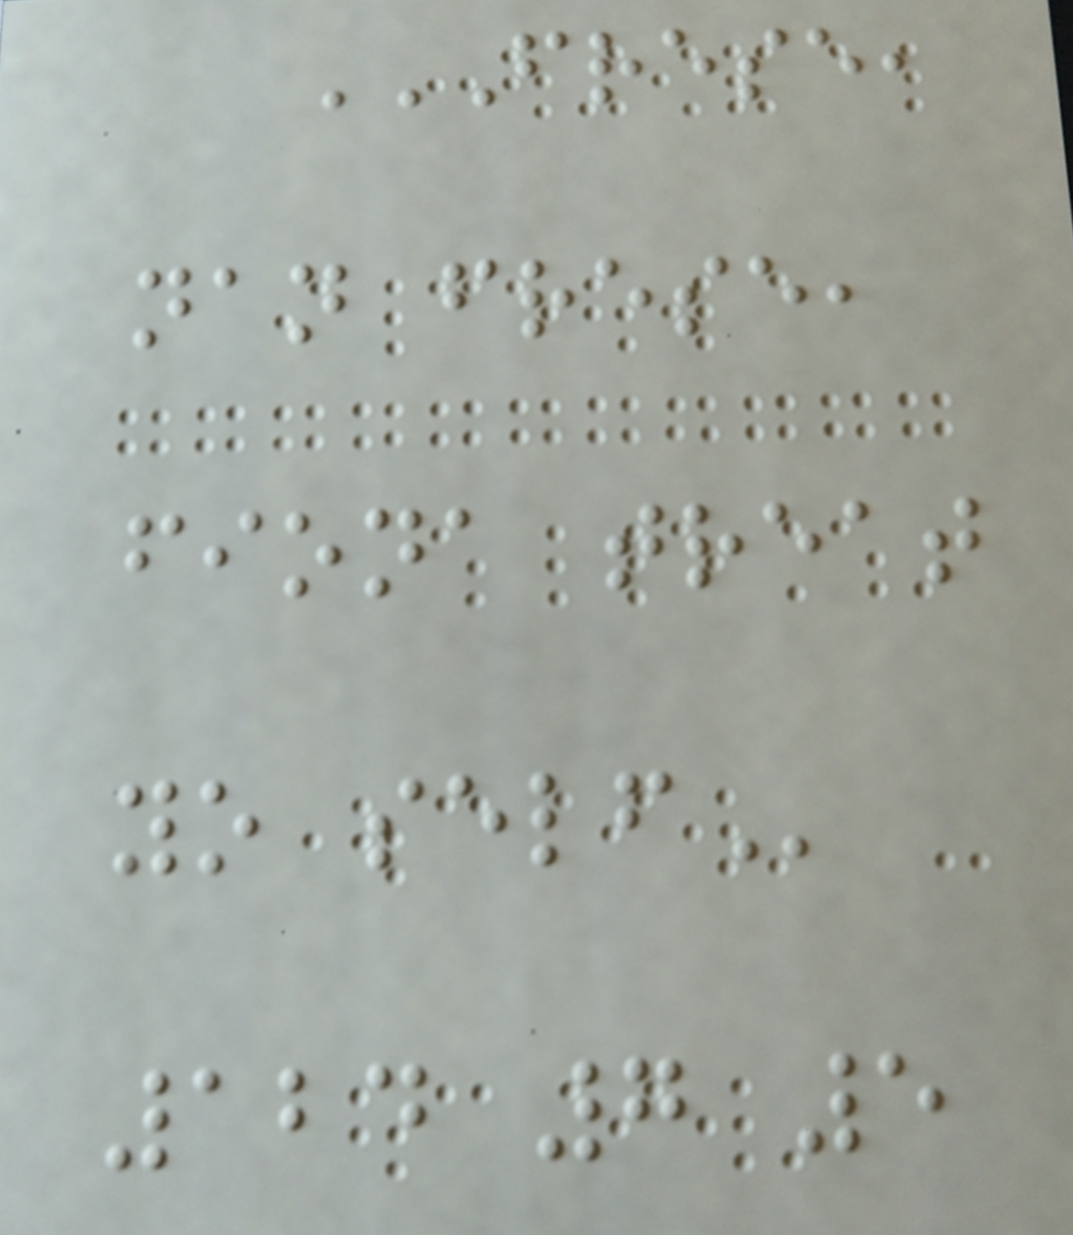FRESE,
NAN FRESE,
FIONA TREAT
YO SELF
124 7 5
